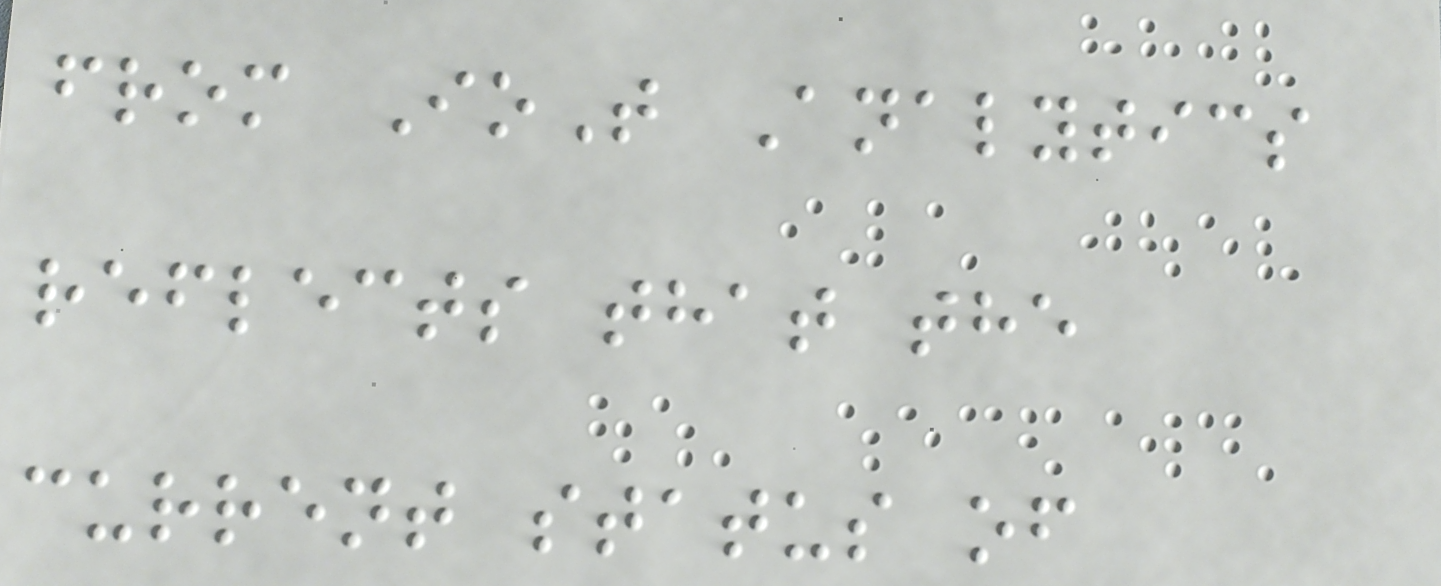from IoT Analytics
reflects that the
current status of
